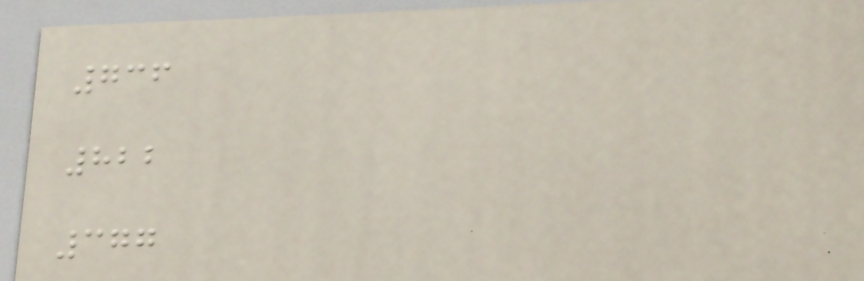736
822
377
